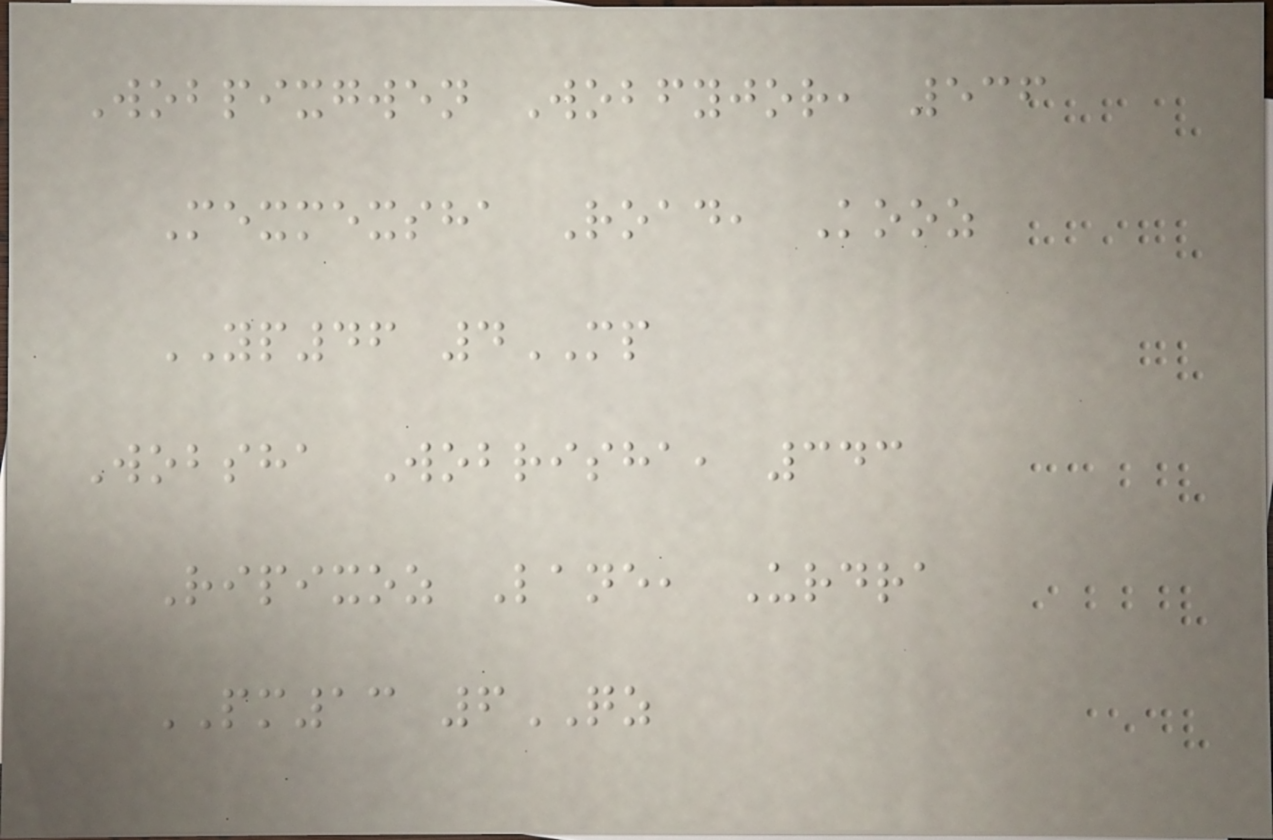Wobpixgwen Wobfyjor, 536
Mexmexsha Road, Kooz
YP46 4MP
Wobsha Wobrisha, 343
Ripixoz Lane, Urdra
PM13 6QZ
